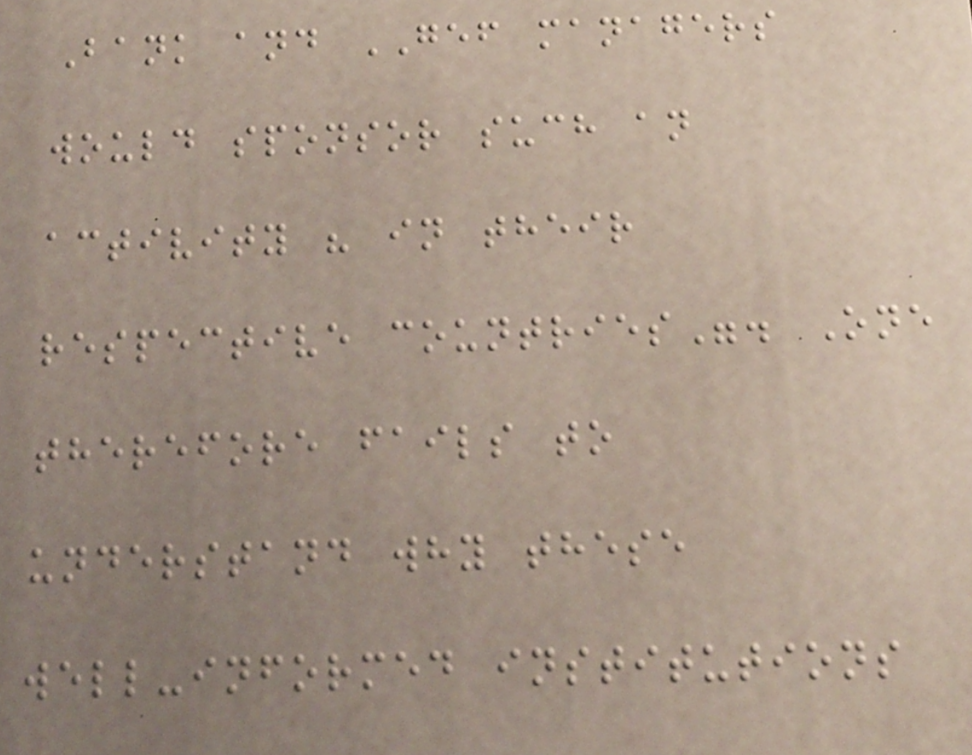Bank and GEF managers
would sponsor such an
activity " in their
respective countries". One
therefore fails to
understand why these
well-informed institutions
